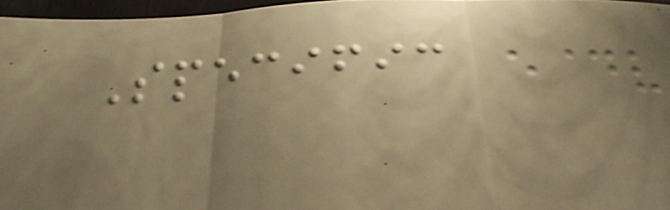Specific
